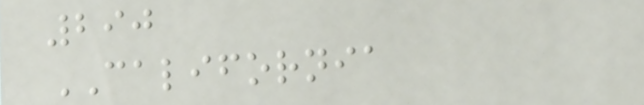290
CALIFORNIA
